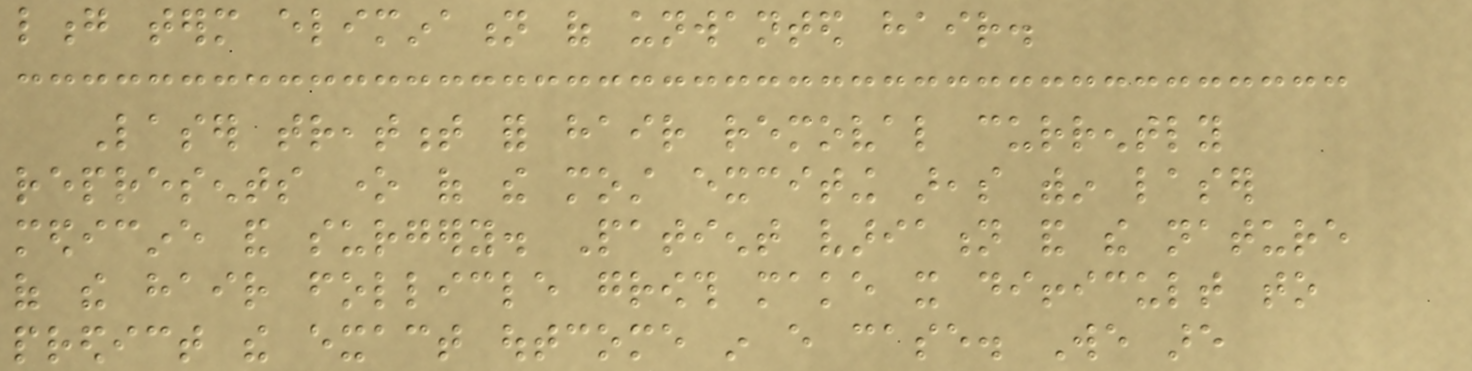long term elimination of unwanted hair.
Laser treatment for hair removal currently
represents one of the most exciting areas within laser
medicine and surgery. Patient variation and the nature
of the hair follicle growth make it difficult to
predict the exact outcome in every case. We are
